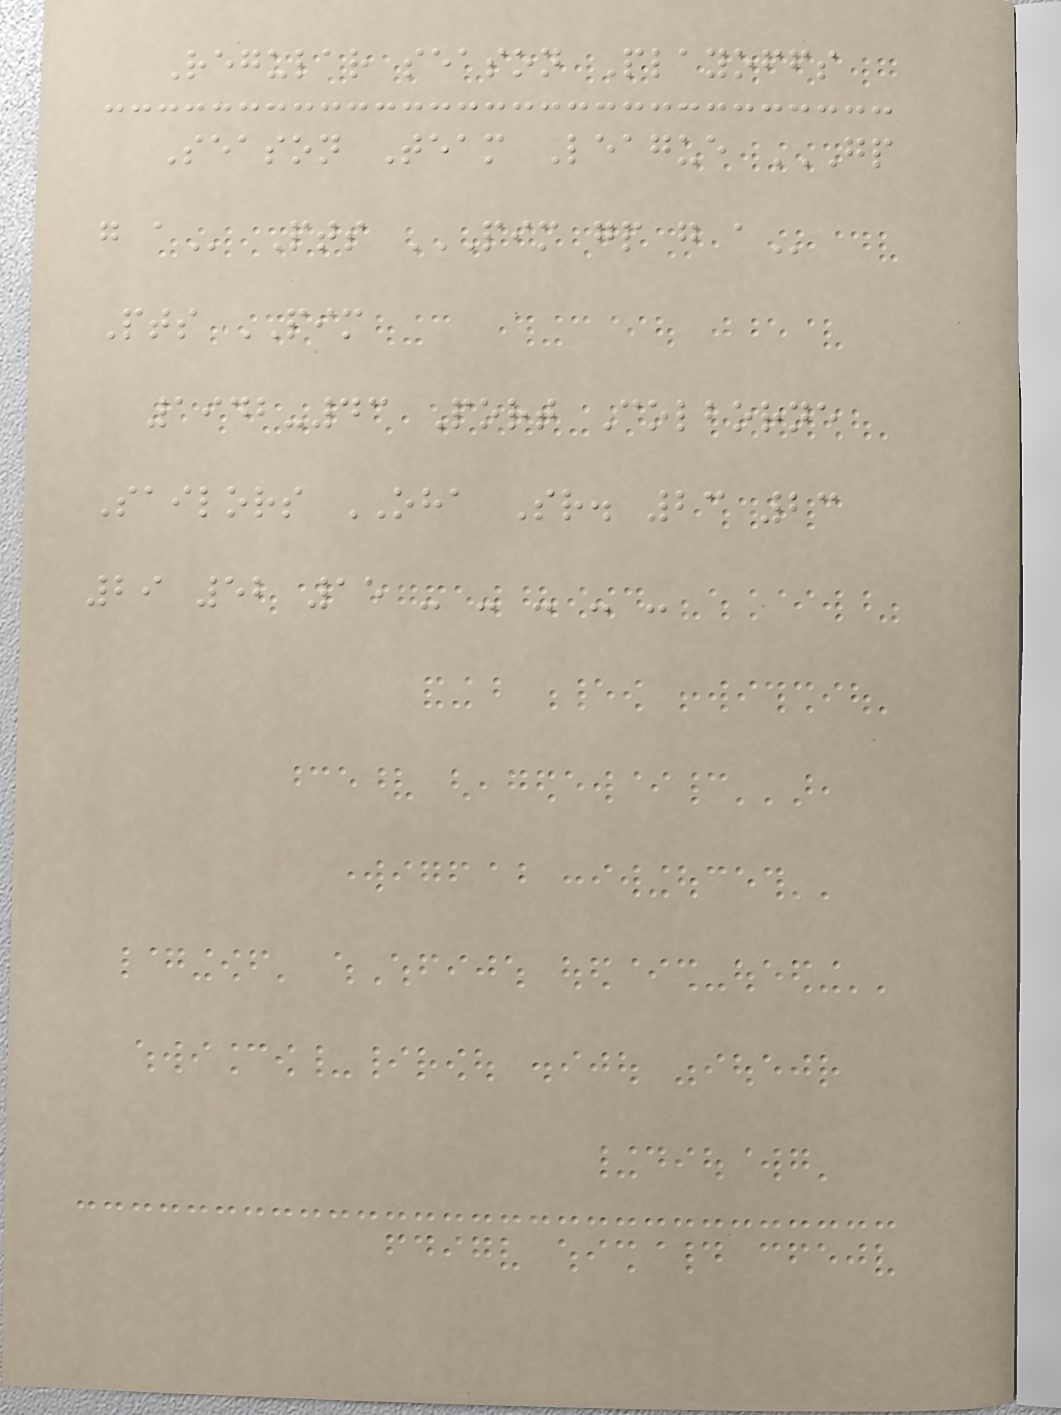Regular season Playoffs
Season Team League GP
G A Pts PIM GP G A
Pts PIM
1942-43 Port Colborne
Sailors OHA Sr. 23 23
29 52 15 - - - - -
